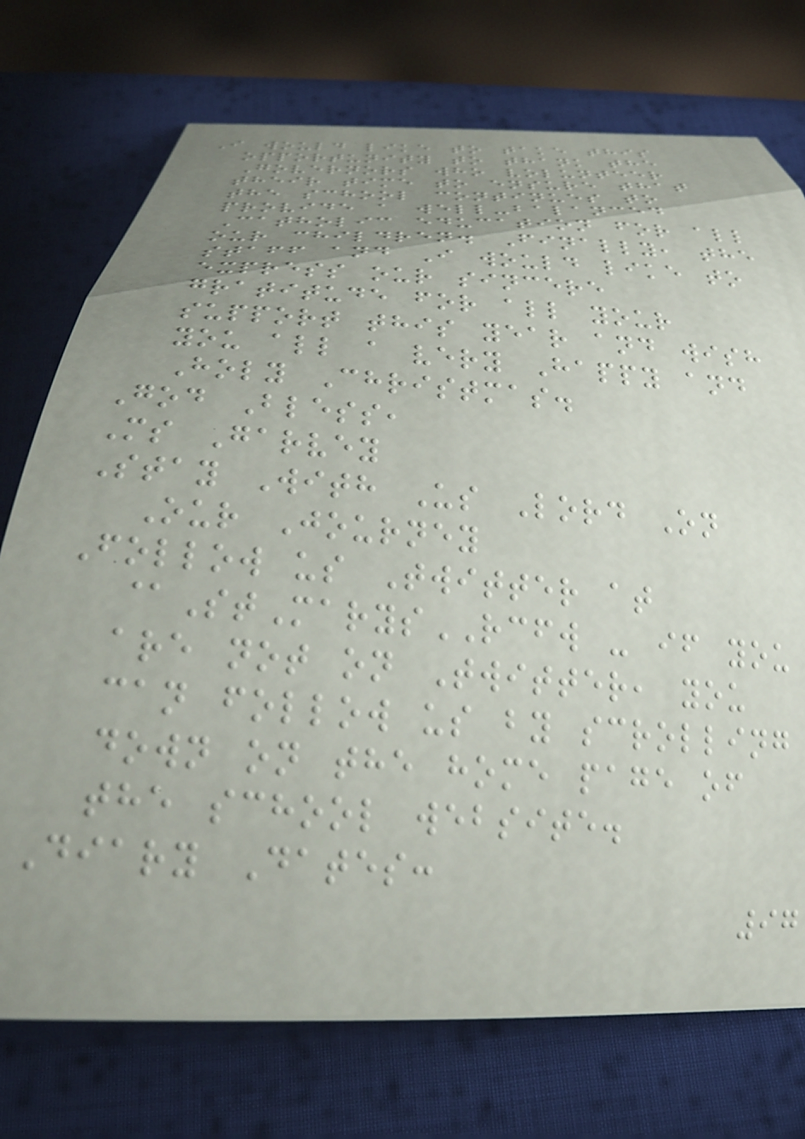I would like to take this
opportunity to thank the
Governors who volunteer
their time to ensure that
the school continues to
provide a well-balanced
Catholic education for all
our children. Finally, the
staff and I would like to
express our sincere
gratitude for all your
support this year and wish
you all a very Happy and
Holy Christmas.
God Bless,
Ms Garvey
Stay With Us Lord On
Our Journey
Follow us Twitter at
@StMarysRCFW - if you
are not on Twitter, you
can follow us by scrolling
down on the home page of
the school website.
Diary Dates:
97
